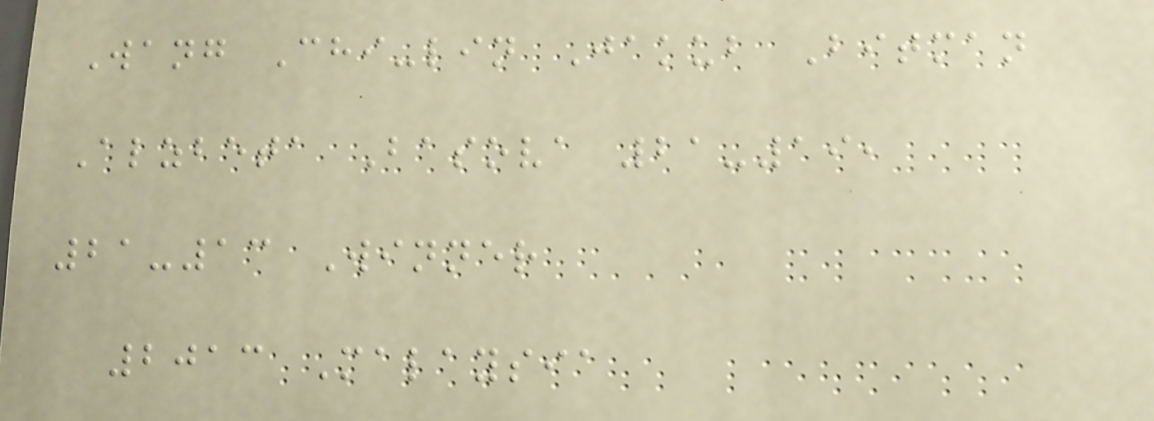Wang Chi-lin Jakub Bitman
Alzbeta Basova 21-19,
21-13 Winner
2013 Malaysia
